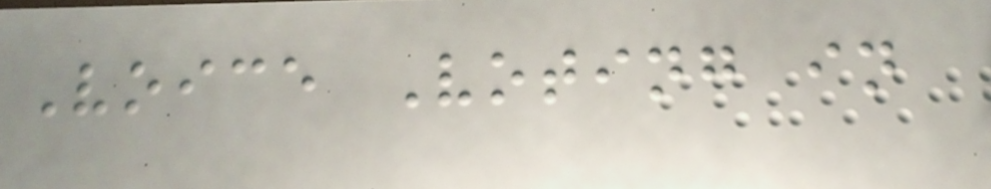Voice Voting in
